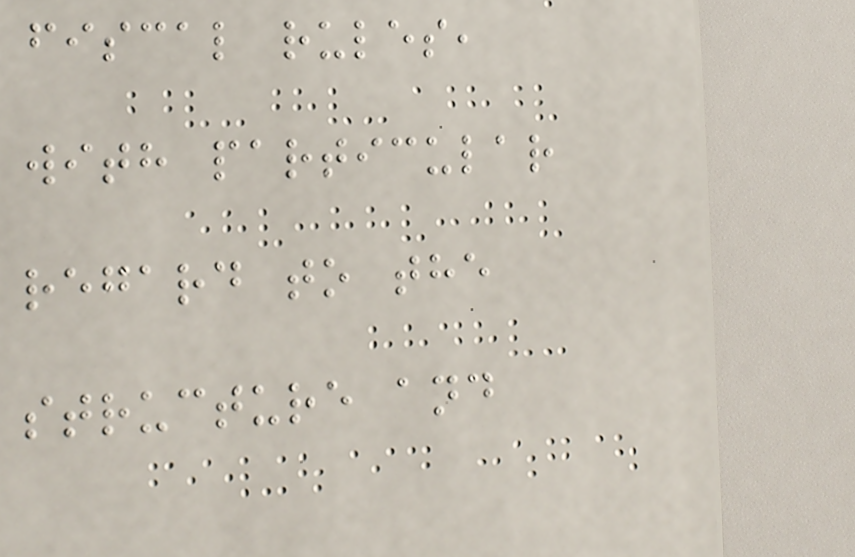fiscal rules,
with particular
regard to the
structure and
